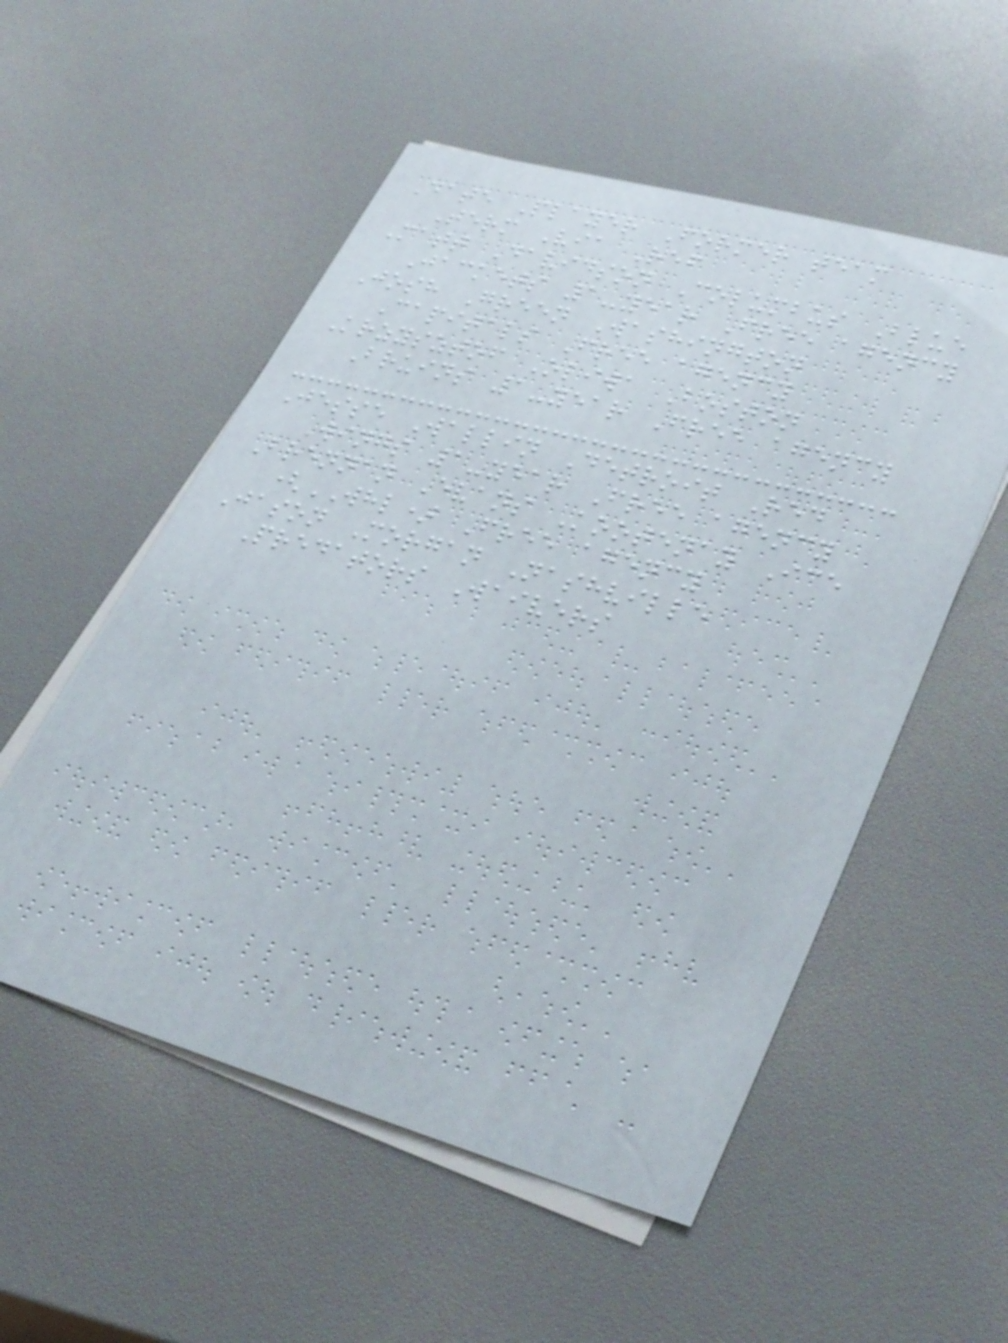Date Player Former team
Term Via Ref
Matt Davidson Columbus Blue
Jackets 1-year Free agency
Josh Green Washington
Capitals Free agency
Krzysztof Oliwa Boston
Bruins 1-year Free agency
Jesse Wallin Detroit Red
Wings 1-year Free agency
Brennan Evans Kootenay Ice
(WHL) Free agency
Jason Morgan Nashville
Predators Waivers
